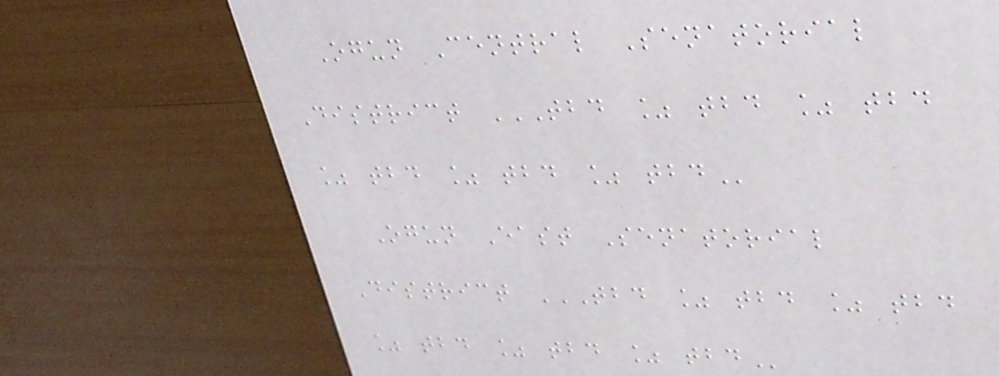Ogun Central Senatorial
District TBD % TBD % TBD
% TBD % TBD % TBD
Ogun East Senatorial
District TBD % TBD % TBD
% TBD % TBD % TBD
